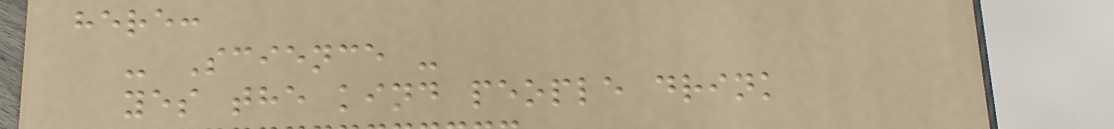here:
- Science -
yes the kind people drink
